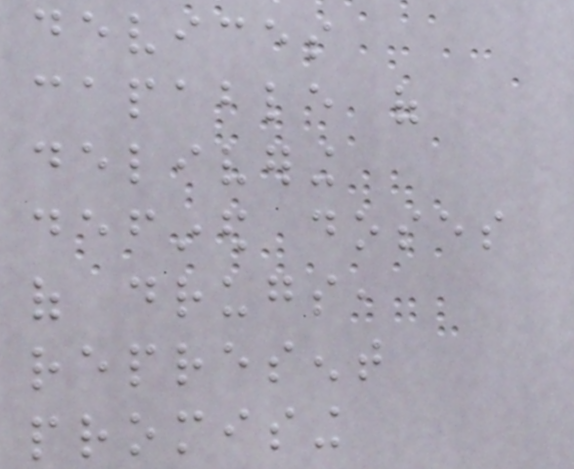devices
capable of
delivering
defined doses
of drugs,
represent
promising
